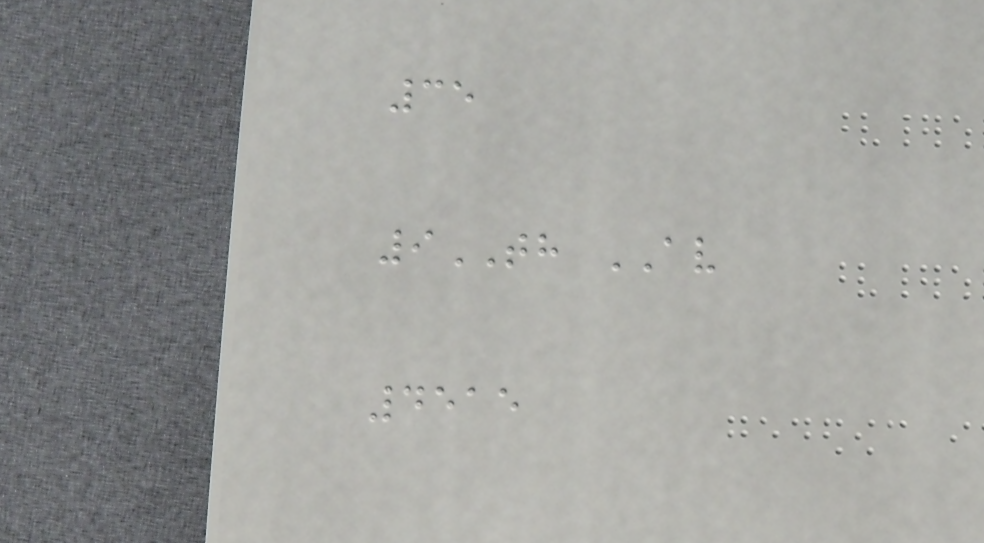35
9TH AV
4515
